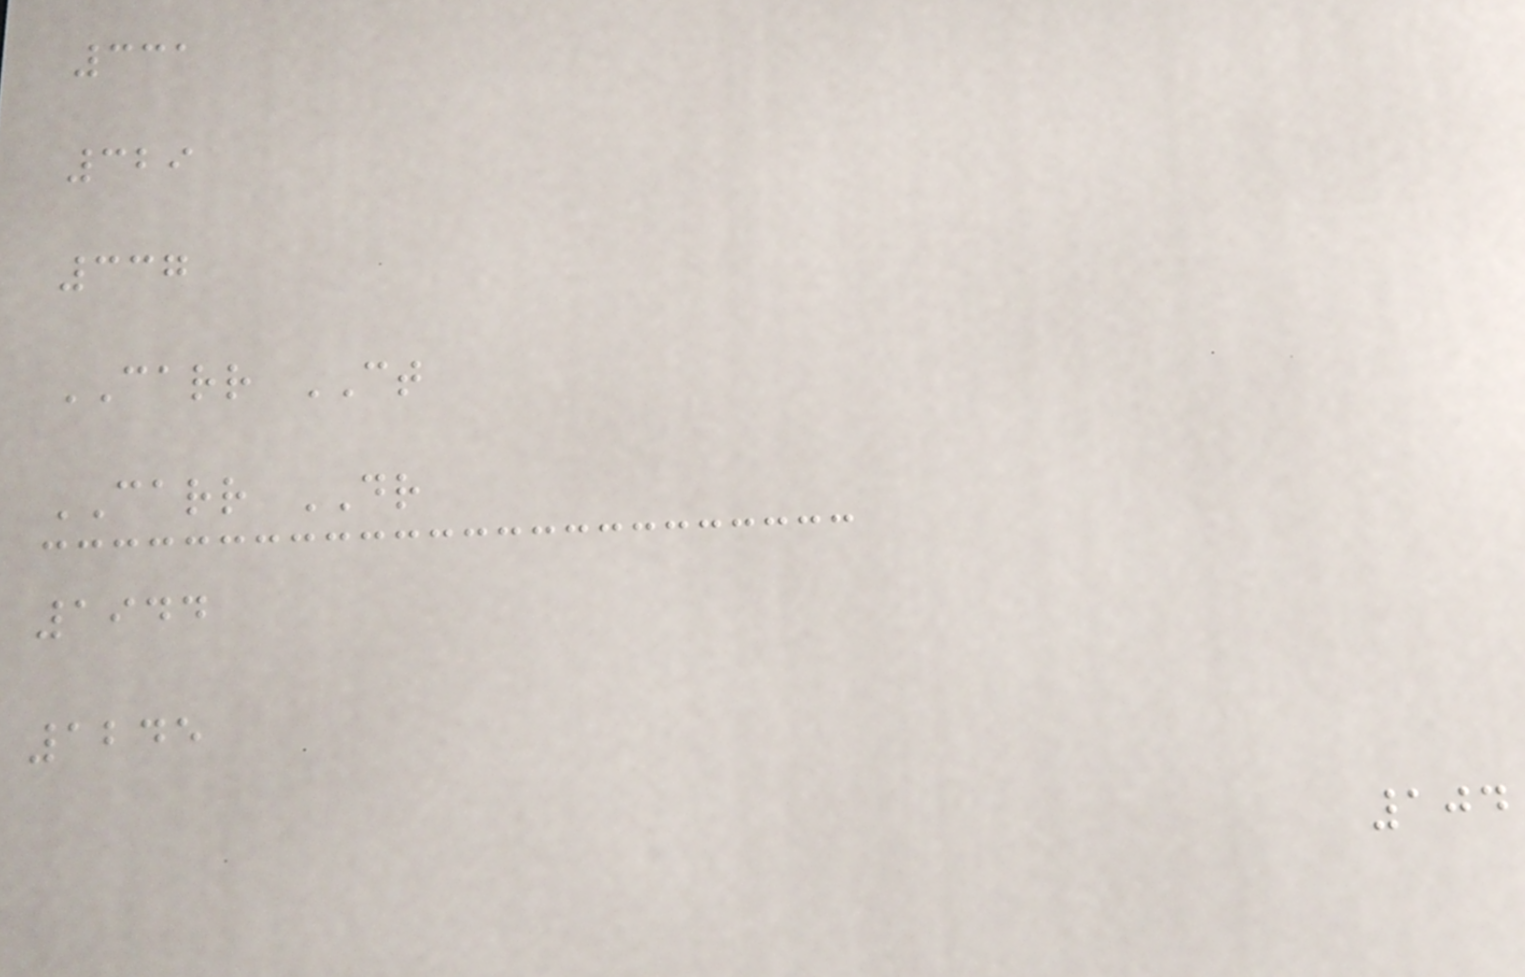331
329
337
CARR CT
CARR DR
1944
1245
104
